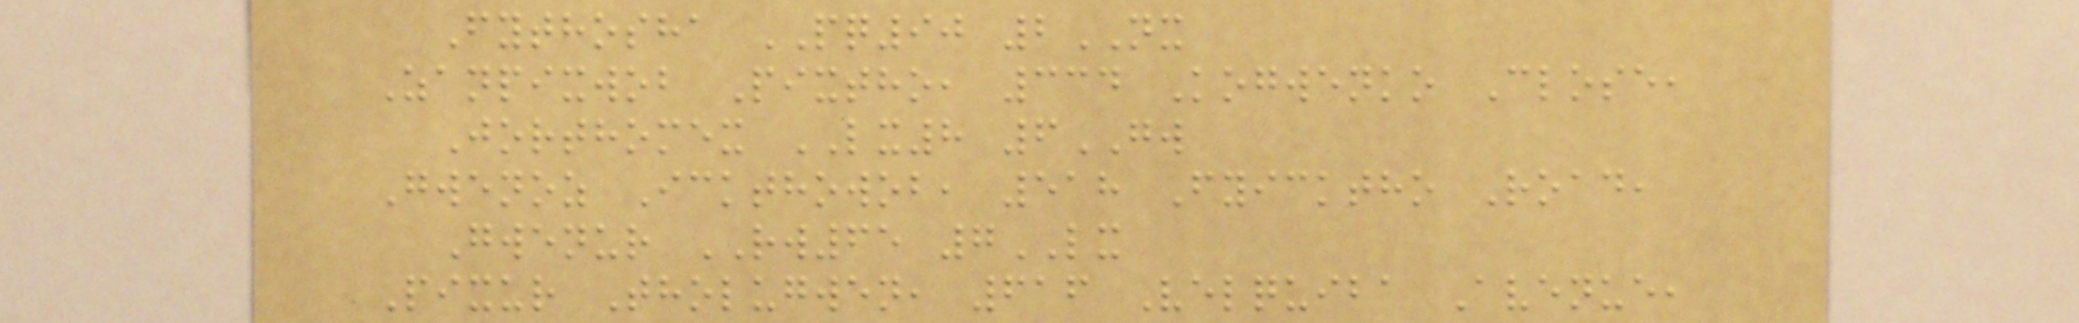Fythosha PQ90 2NX
Zanpixwob Pixtho, 334 Kogwenko Close,
Jorthomex LX8 6GW
Gwenoz Ickthowob, 518 Fyicktho Road,
Gwenur RW65 7LX
Pixur Tholugwen, 616 Velquiba Avenue,
